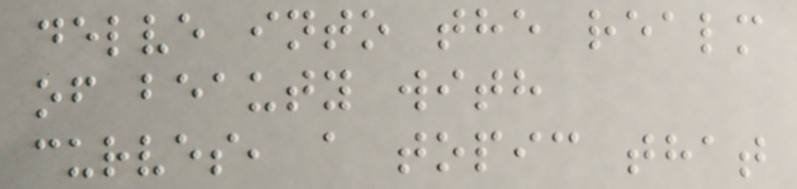delve into the realm
of beauty with
curves, a topic that
